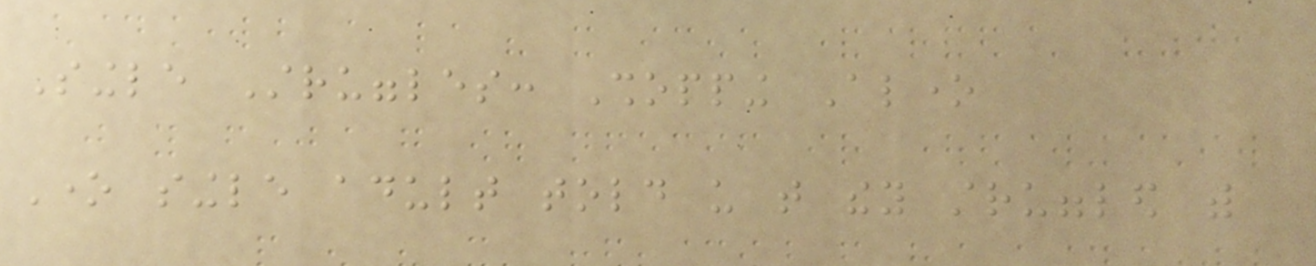Single Struggles: Shopping Alone
One single adult told us that they struggled with
